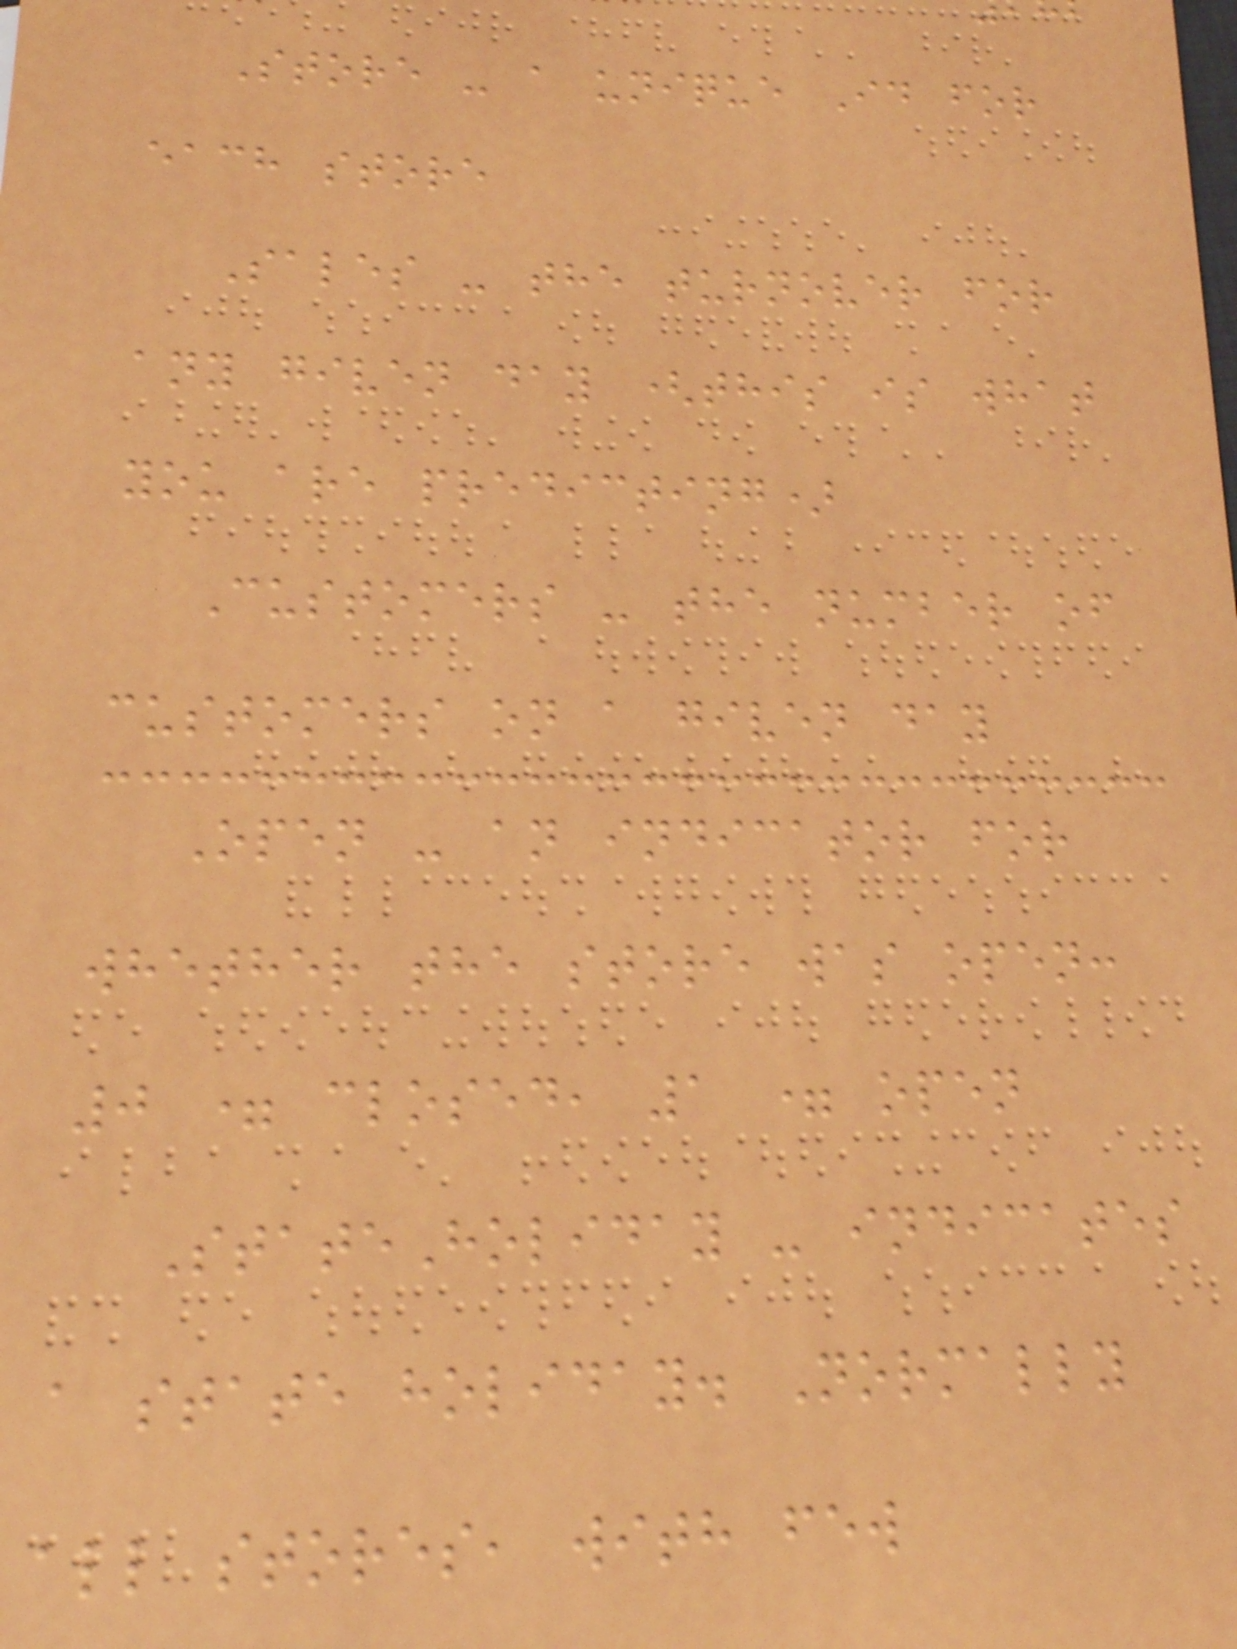Store - a unique Id for
each store
Sales - the turnover for
any given day (this is what
you are predicting)
Customers - the number of
customers on a given day
Open - an indicator for
whether the store was open:
0 = closed, 1 = open
StateHoliday - indicates
a state holiday. Normally
all stores, with few
